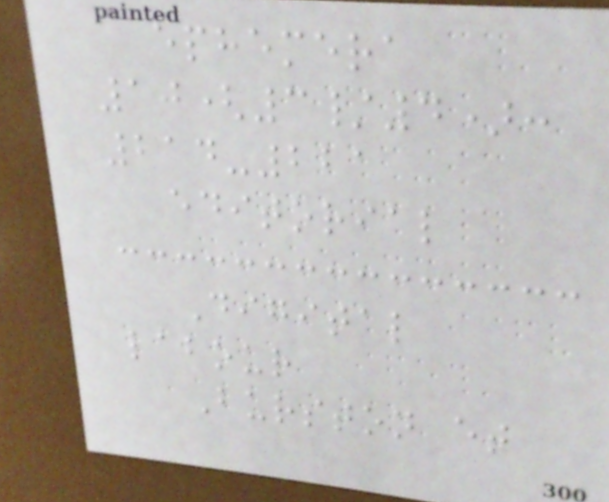ephemera
10(3/4):
214-221
editorial
Digital
labour
Burston et
